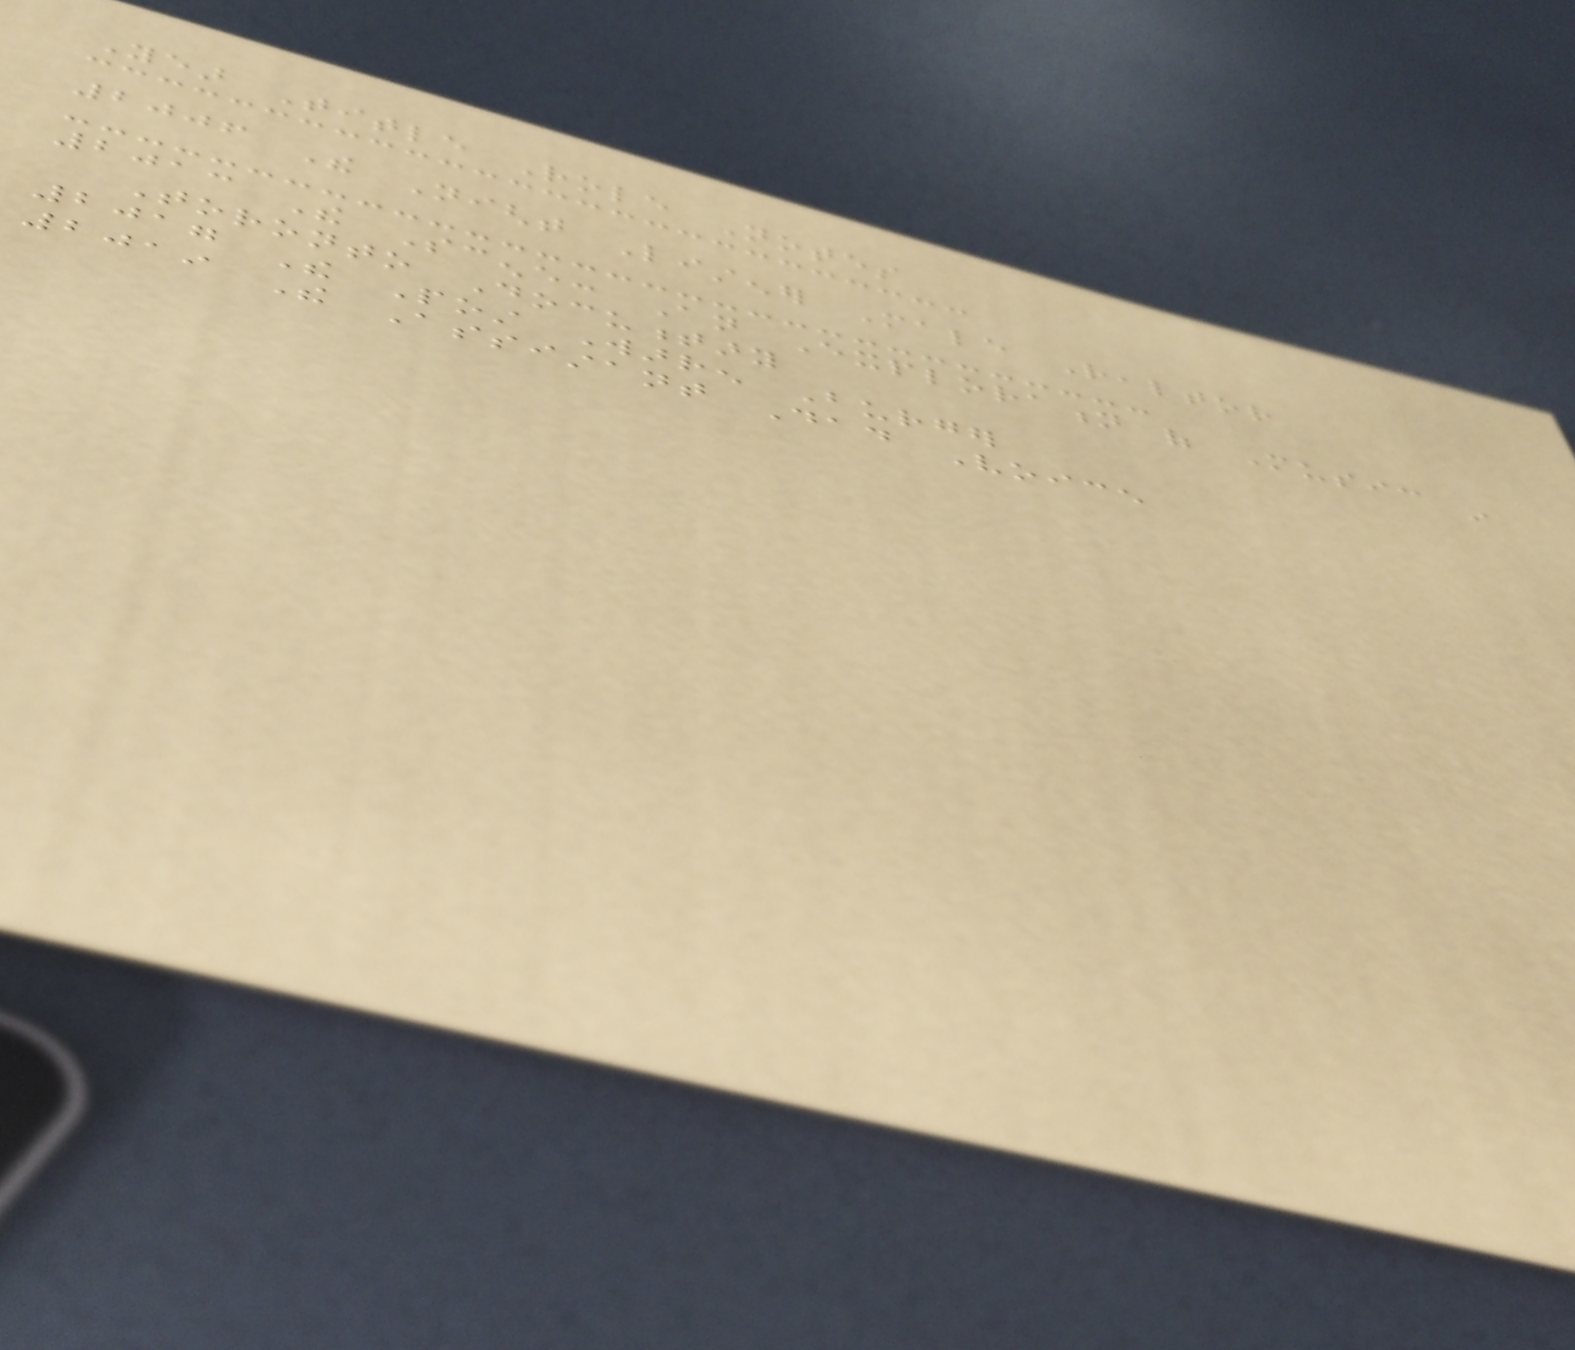Year Title Role Notes
2006 The Night Listener Male Realtor
2013 The Scene: An Exploration of Music in
Toronto Documentary
2017 The Post Warren Burger
2019 The Assistant Dad Voice
